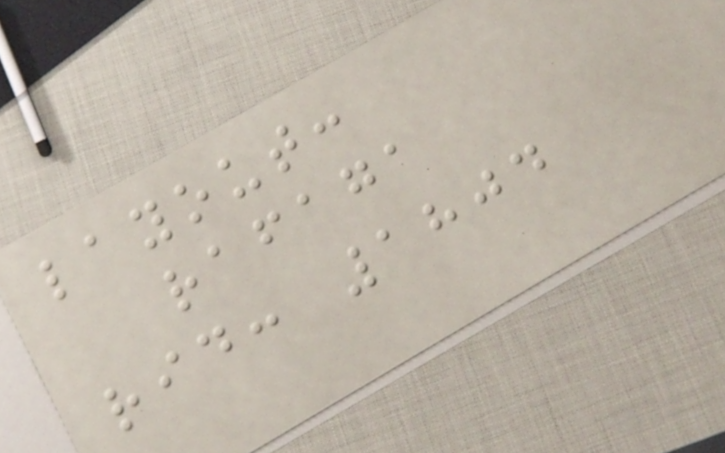layout:
rafaga
rid: 1804
